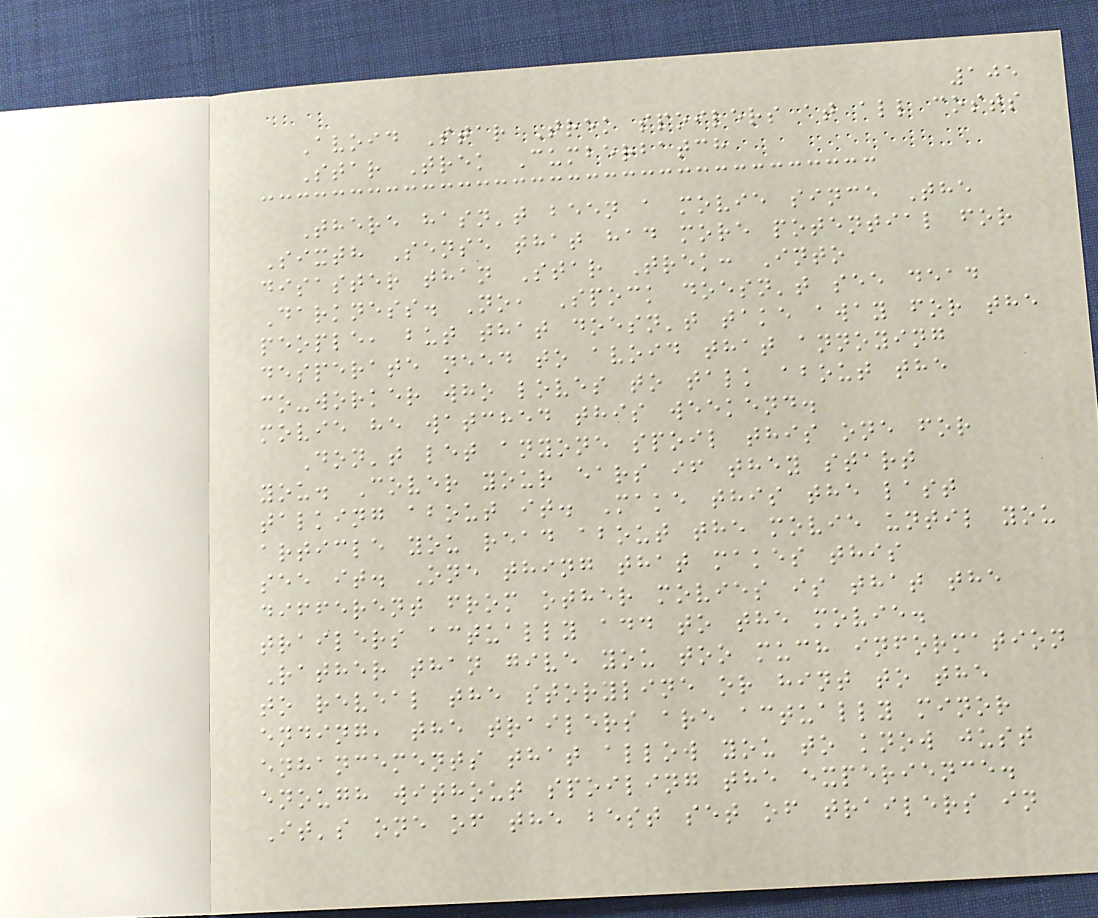105
Avoid Star Trek spoilers at all costs
Star Trek Cumberbatch
There hasn't been a movie since The
Sixth Sense that had more potential for
disaster than Star Trek: Into
Darkness. No, Spock doesn't see dead
people, but that doesn't take away for the
desperate need to avoid that annoying
co-worker who loves to talk about the
movie he watched this weekend.
Don't let anyone spoil this one for
you. Cover your ears if they start
talking about it. Make this the last
article you read about the movie until you
see it. One thing that makes this
different from other movies is that the
trailers actually add to the movie.
Rather than give you too much information
to reveal the storyline or hint to the
ending, the trailers are actually minor
enhancements that allow you to know just
enough without spoiling the experience.
It's one of the best set of trailers in
